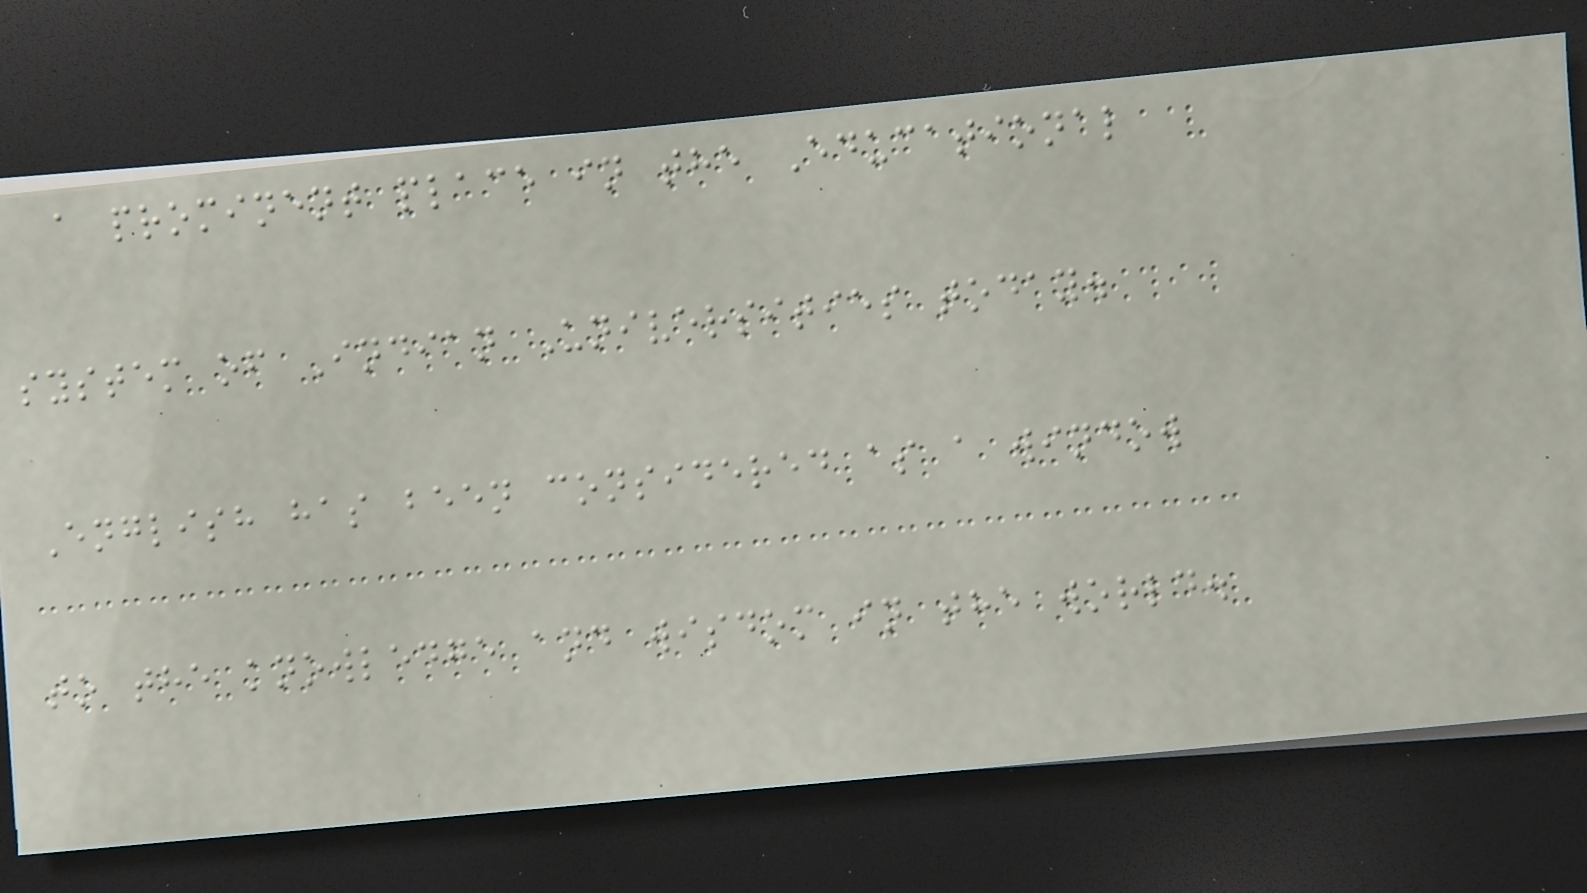a prominent place in the Educational
system of Indian Universities today.
English has been considered as a window
to the knowledge and wisdom in the world.
